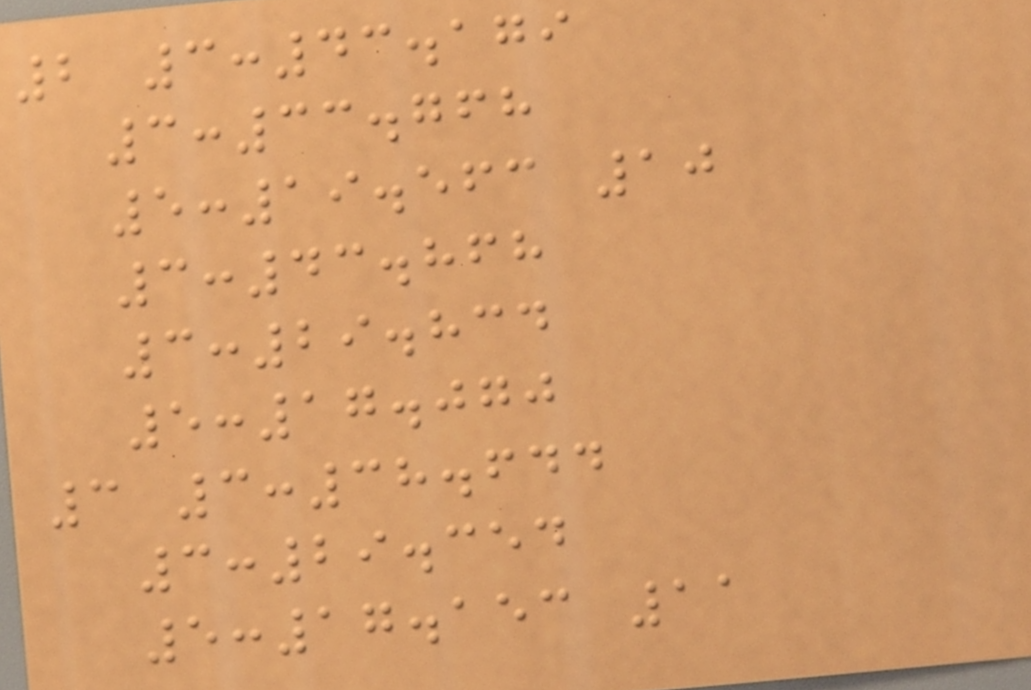2 3:43.179
3:33.768
5:19.563 10
3:43.868
3:29.834
5:17.070
3 3:38.644
3:29.354
5:17.153 11
